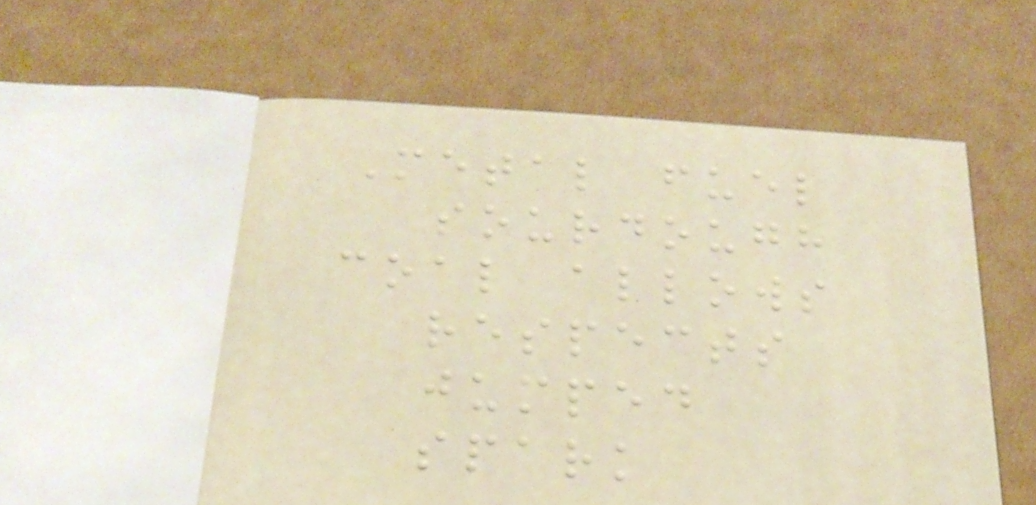Metal fuel
sourdough
coal allows
respects
jumped
spark
